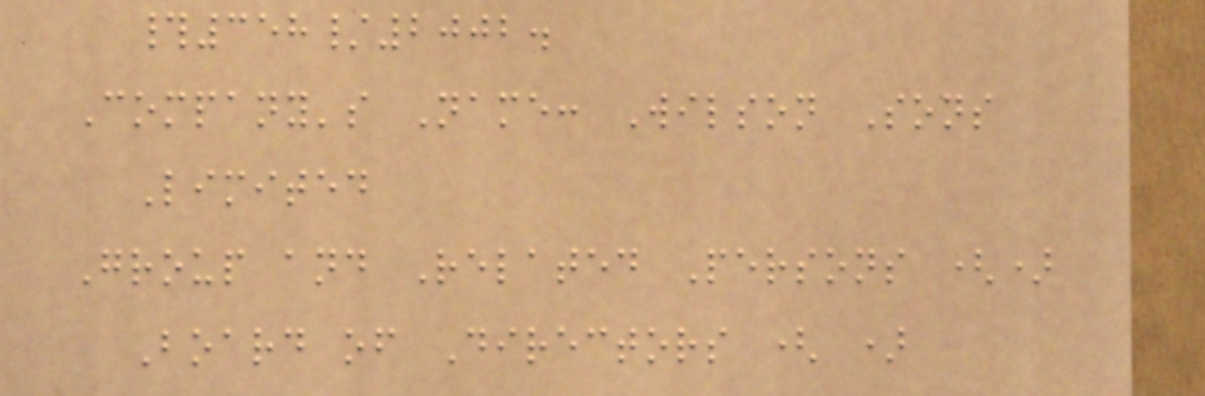#358/2002.
Company's Name: Wilson Sons
Limited
Group and Related Persons ()
Board of Directors ( )
